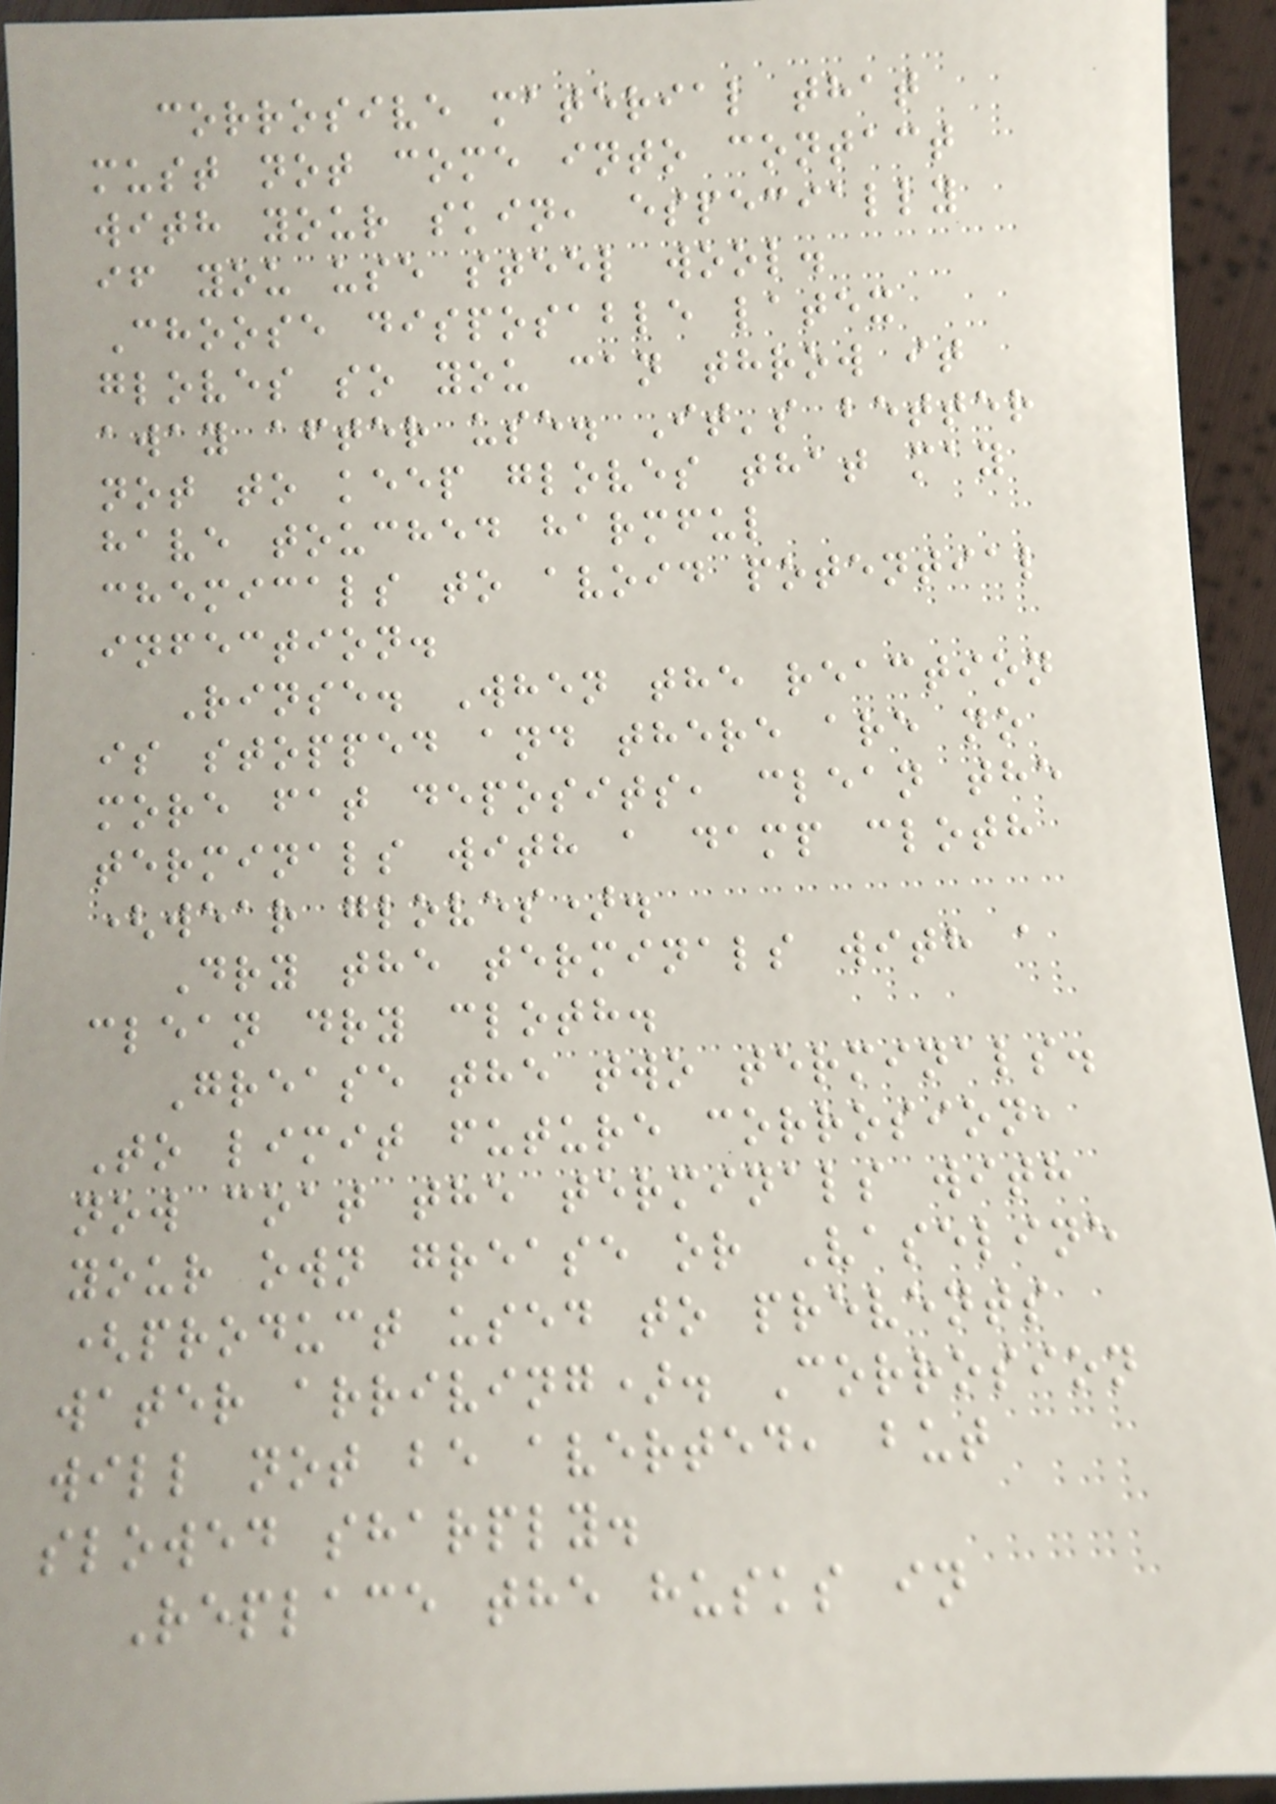corrosive material that
must not come into contact
with your skin, especially
if you use steel wool.
Choose disposable latex
gloves so you can throw it
away after use. It's better
not to keep gloves that may
have touched harmful
chemicals to avoid potential
infection.
Rinse. When the reaction
is stopped and there are no
more fat deposits, clean the
terminals with a damp cloth
(wear gloves).
Dry the terminals with a
clean dry cloth.
Grease the two terminals.
To limit future corrosion,
now coat the terminals with
your own grease or Vaseline
(product used to prevents
water arriving). Corrosion
will not be averted, but
slowed sharply.
Replace the husks in
